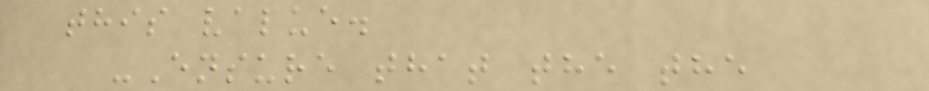this value.
-Ensure that the the
